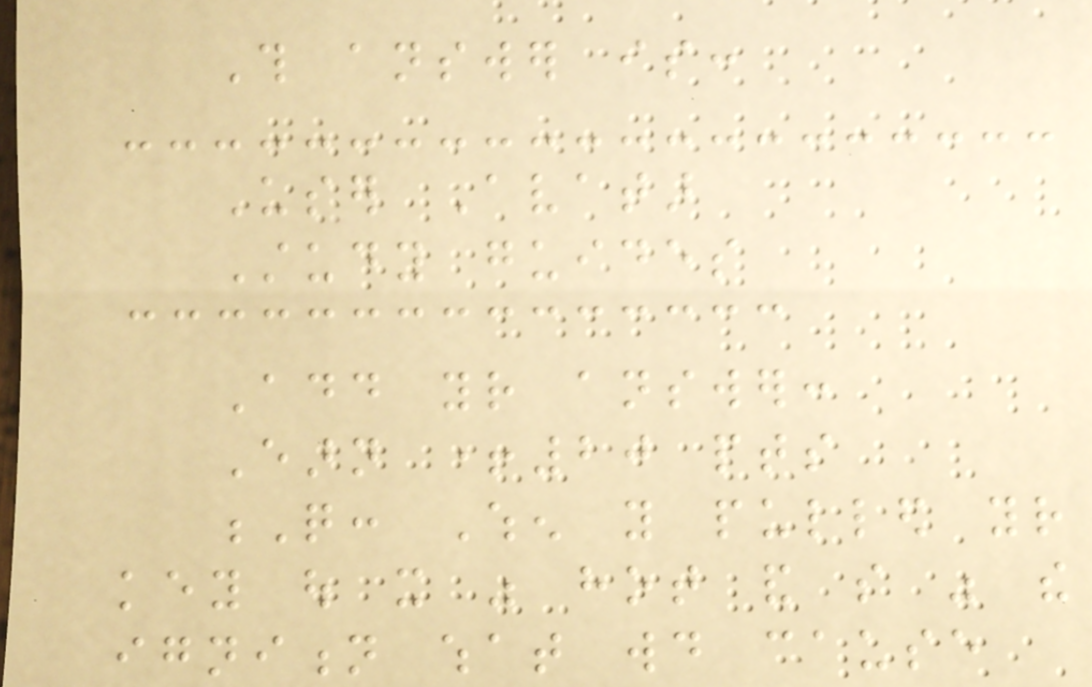This answer is:
User Avatar
Study guides
Add your answer:
Earn +20 pts
Q: When you pulled your
key out it was hot and so was the
ignition what would cause
